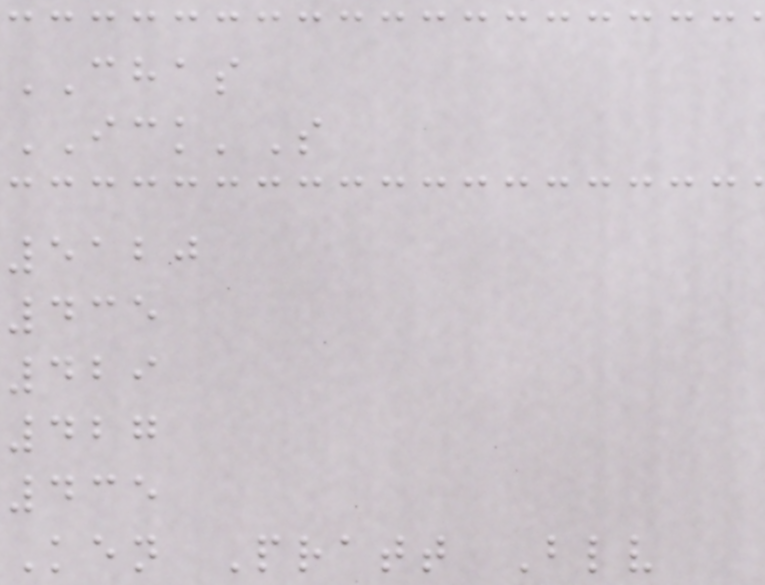CHAS
ICK'S
5120
435
429
427
435
Ken Pratt Blv
